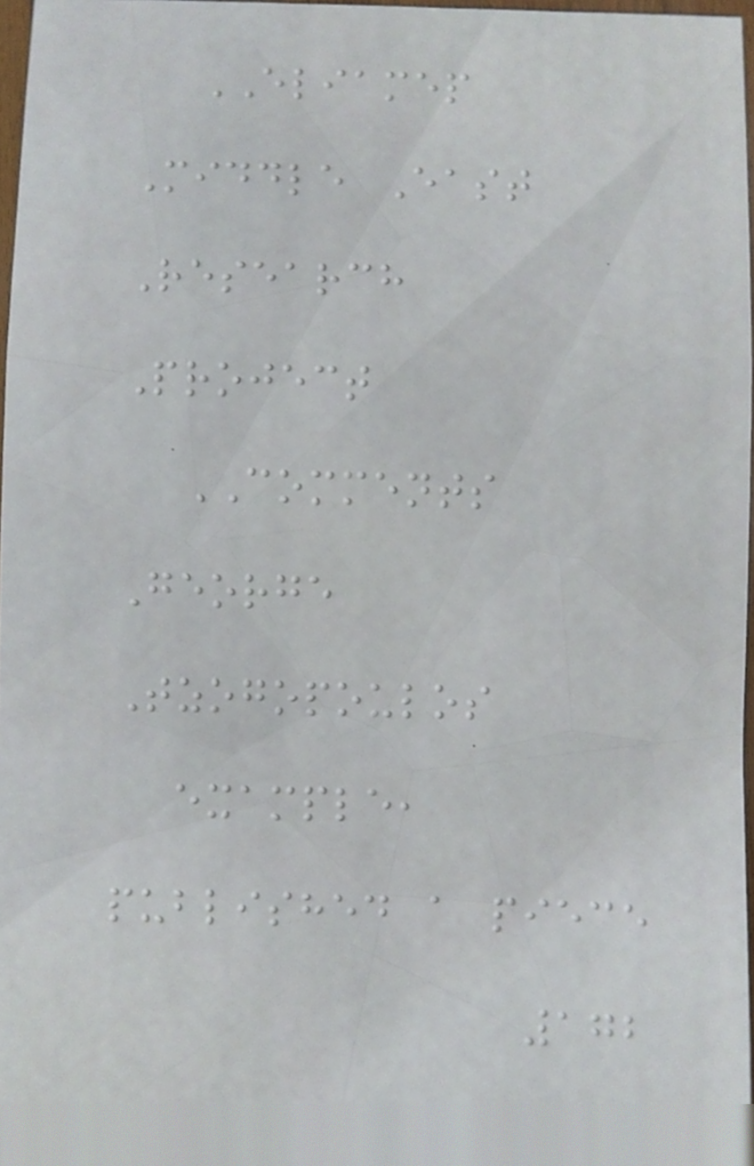ELIAMEP
Middle East
Research
Project
COMMENTS
George
Tzogopoulos
example,
published a piece
172
